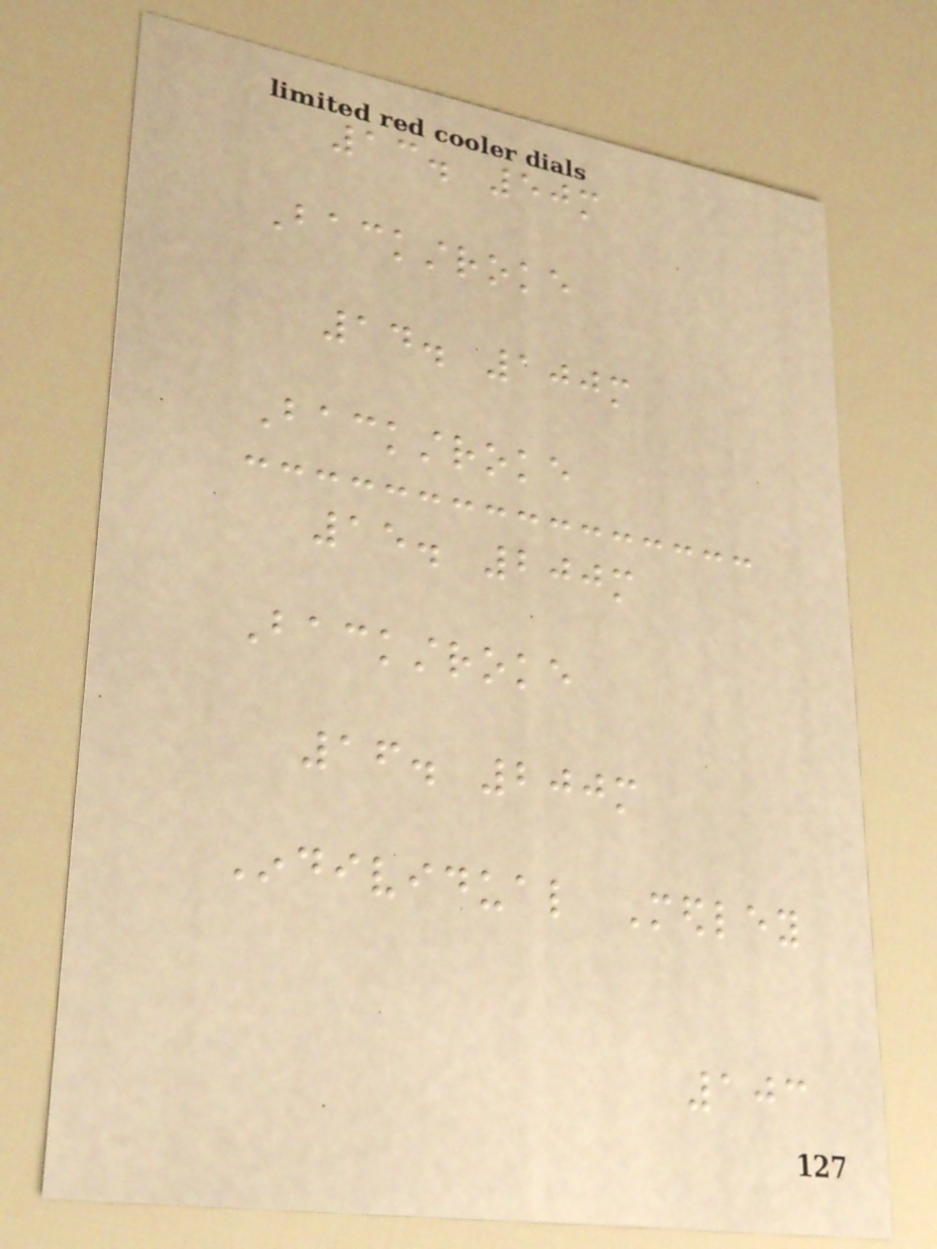13. 50m
Backstroke
14. 100m
Backstroke
15. 200m
Backstroke
16. 200m
Individual Medley
103
